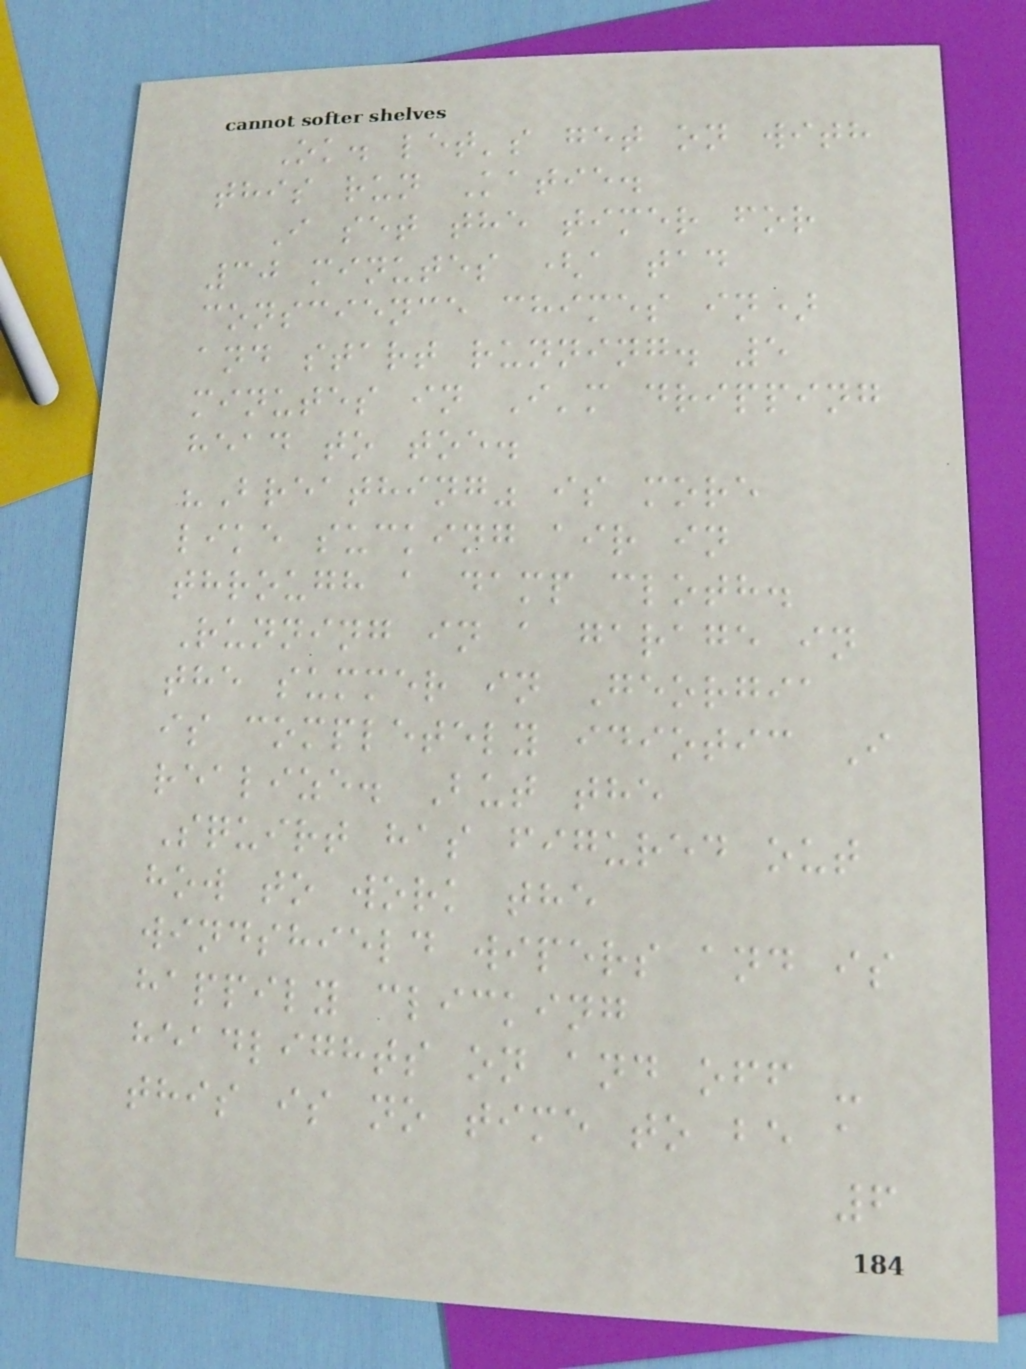Ok. let's get on with
this run Katie.
I set the timer for
30 minutes (a tad
conscience chimes in)
and start running. 5
minutes in I'm dripping
head to toe.
"Breathing" is more
like sucking air in
through a damp cloth.
Running in a garage in
the summer in Georgia
is completely idiotic I
realize. But the
Squirt has figured out
how to work the
windshield wipers and is
happily clicking
headlights on and off -
this is no time to be a
6
